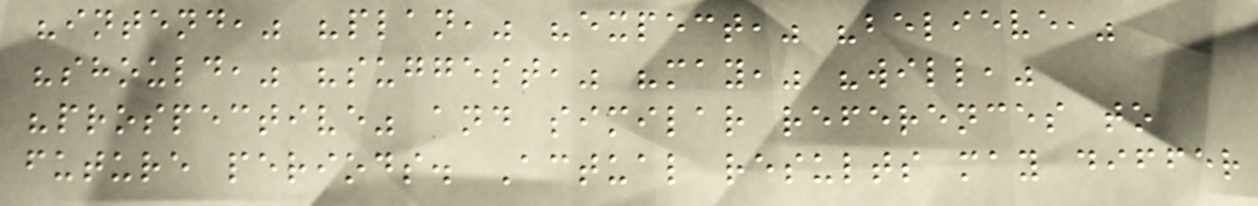"intend," "plan," "expect," "believe,"
"should," "suggest," "may," "will,"
"prospective" and similar references to
future periods. Actual results may differ
